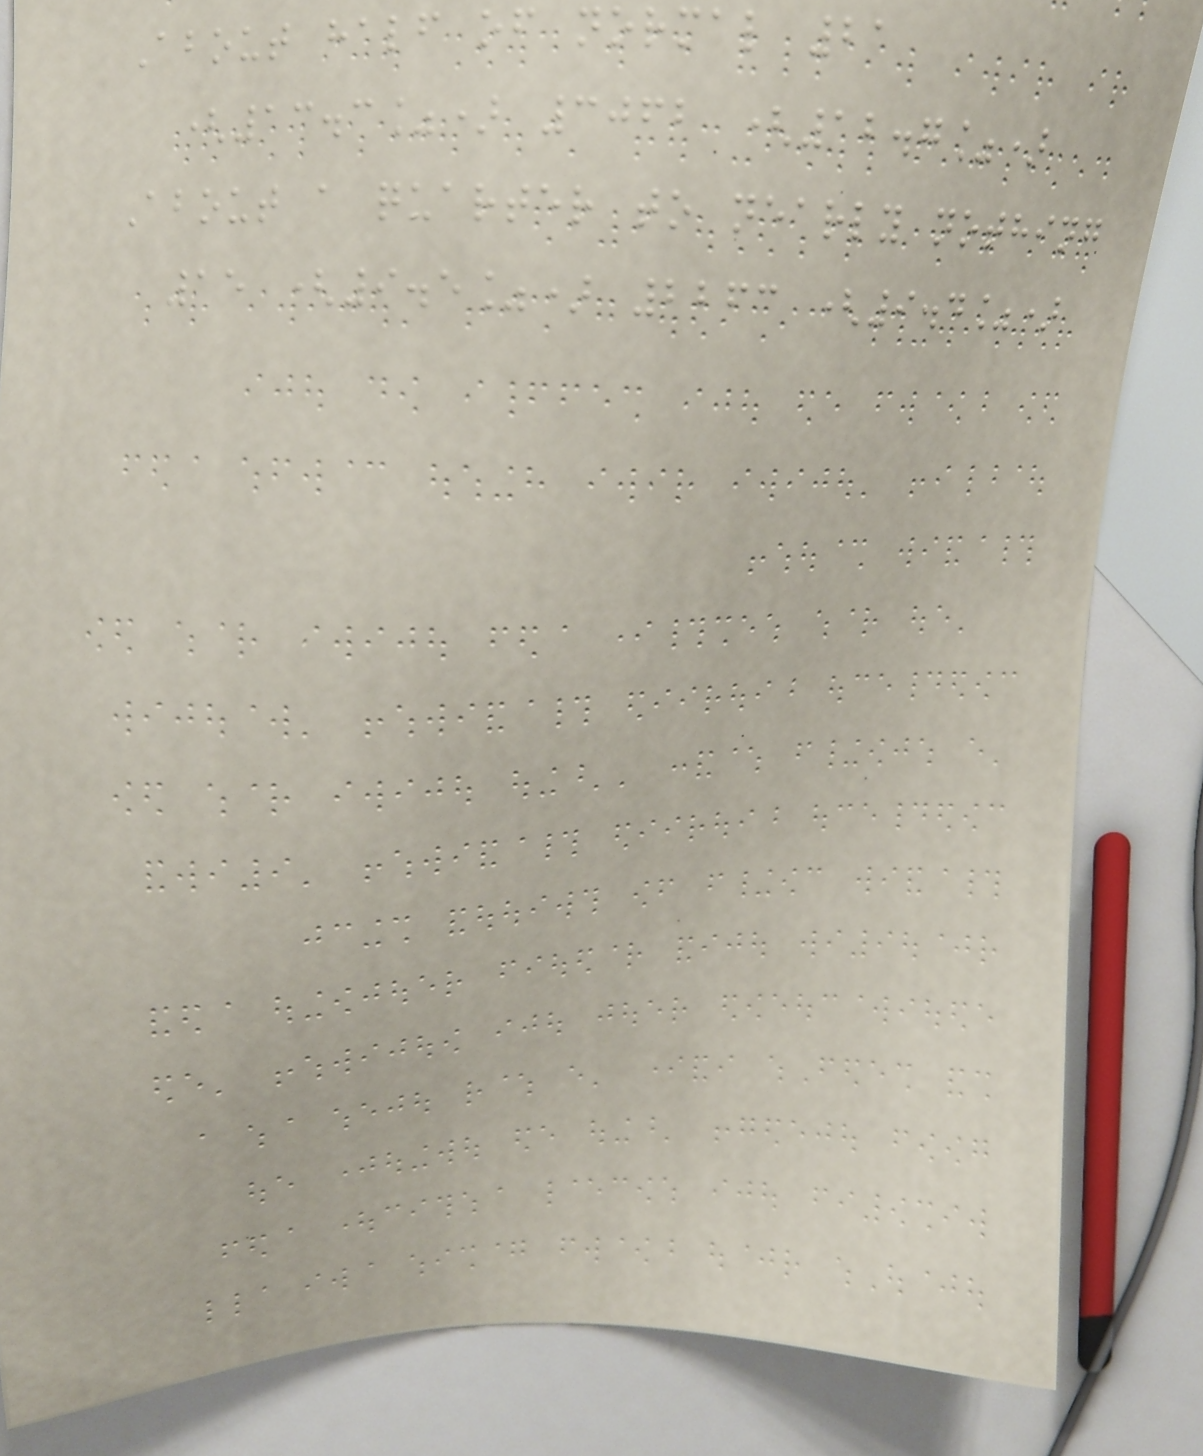About half of normal 21
(13.3%) 3062 (12.7%)
About a quarter to nearly nothing
15 (9.5%) 2263 (9.4%)
